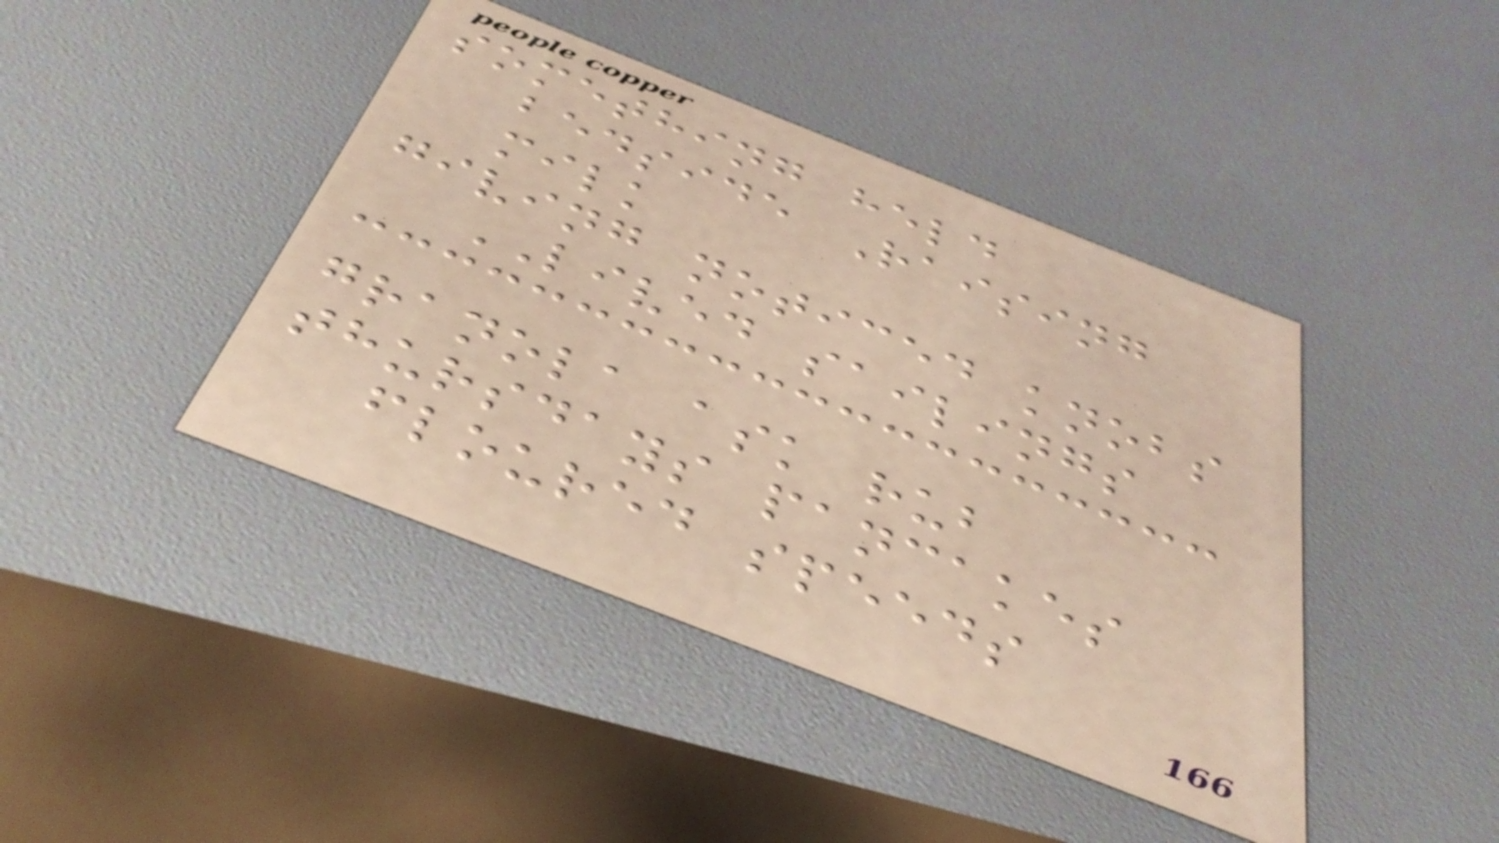something held
bedside Raising
milk
giving noticed knobs
LIVED sailings
granola ask rub
thursdays pancakes
floured speeds
